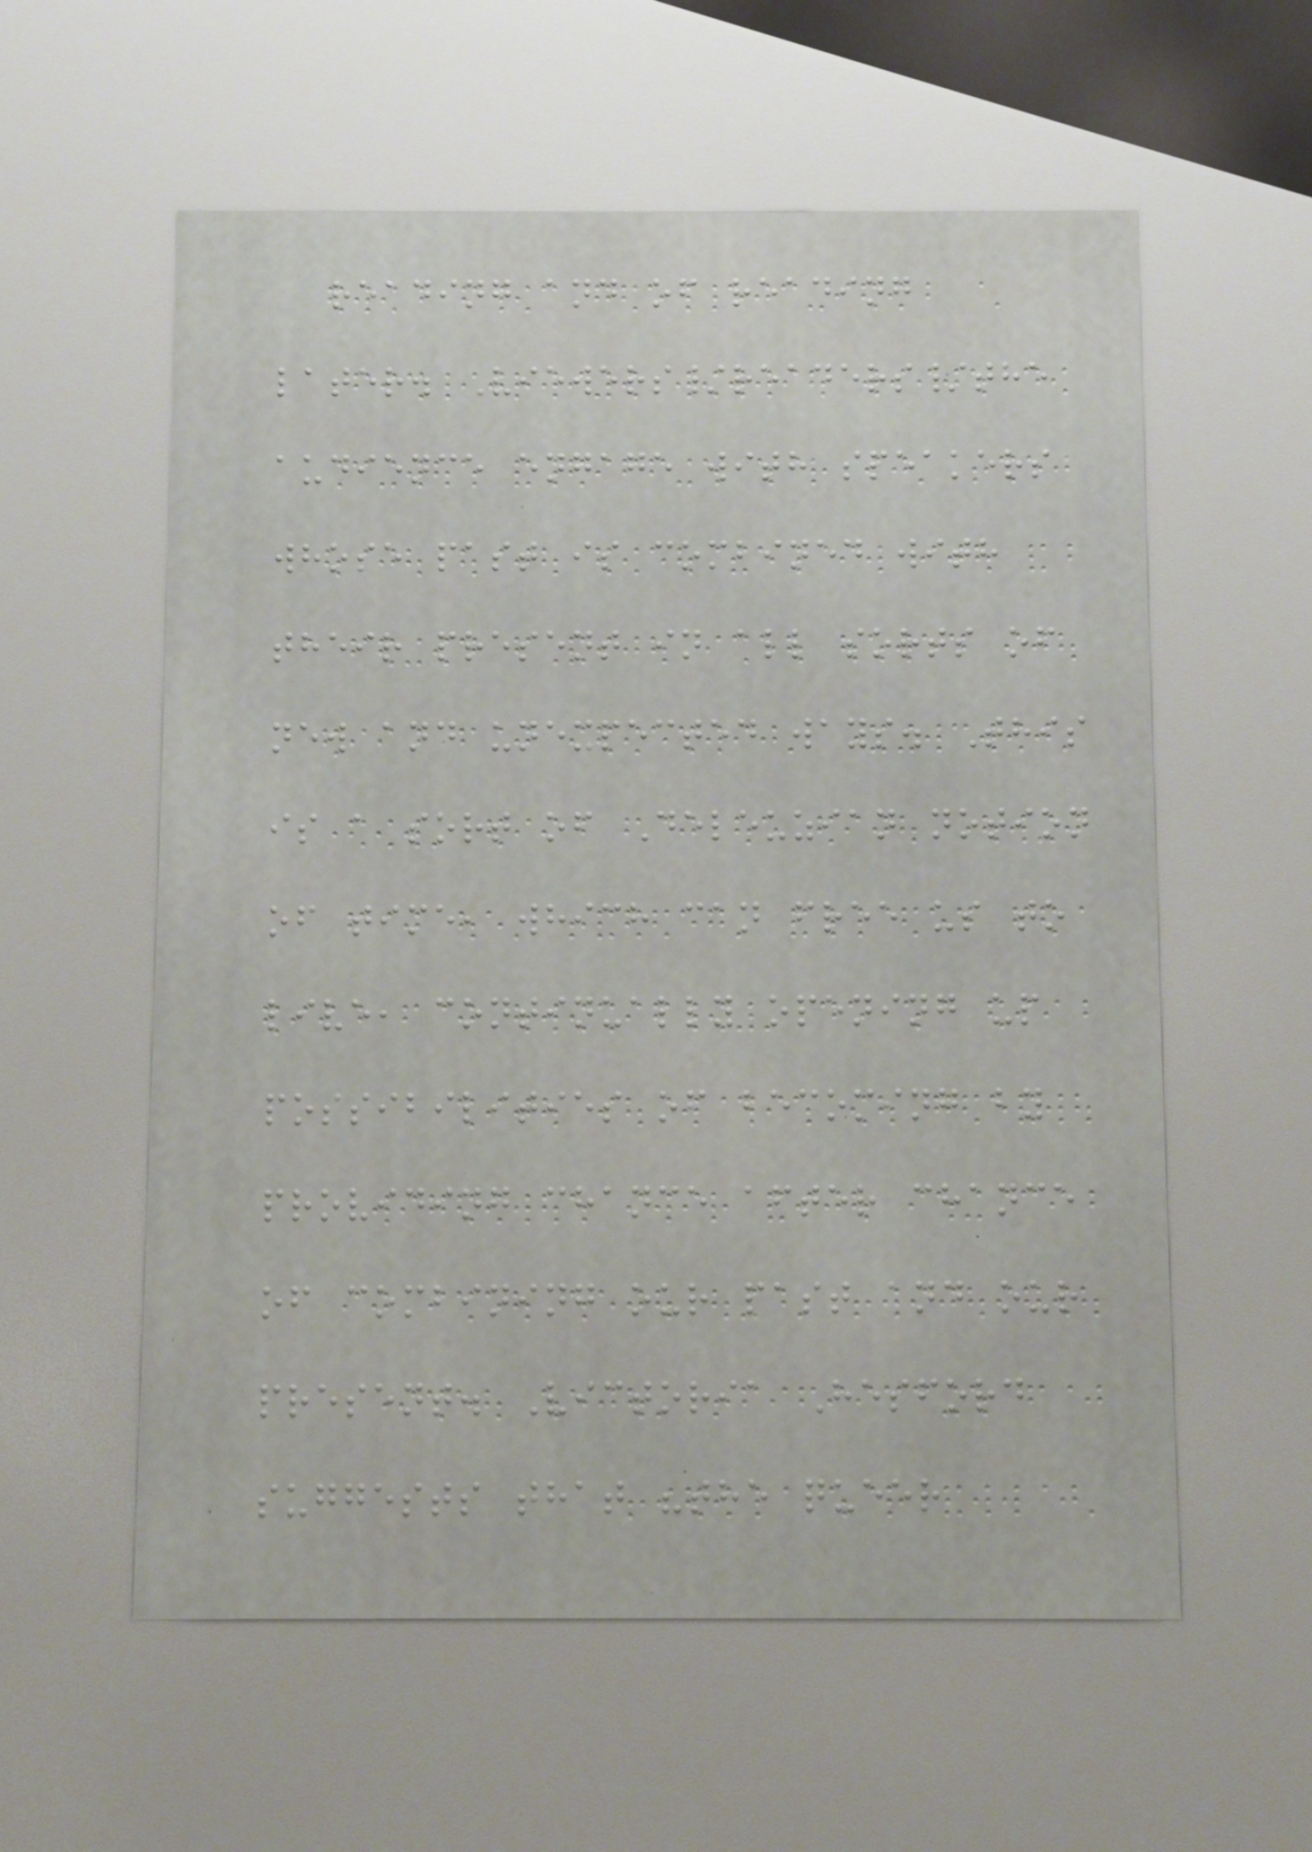reading and of reading
later. Viewers/readers/the
audience engage with speakers
whose past is combined with
their present in all sorts of
new and unexpected ways. This
is a sort of Deleuzian notion
of time, which can free us to
live, continually opening up
possibilities of becoming by
providing chance after chance
of combining our past and our
present. Victoria Hesford
suggests that "the queer
